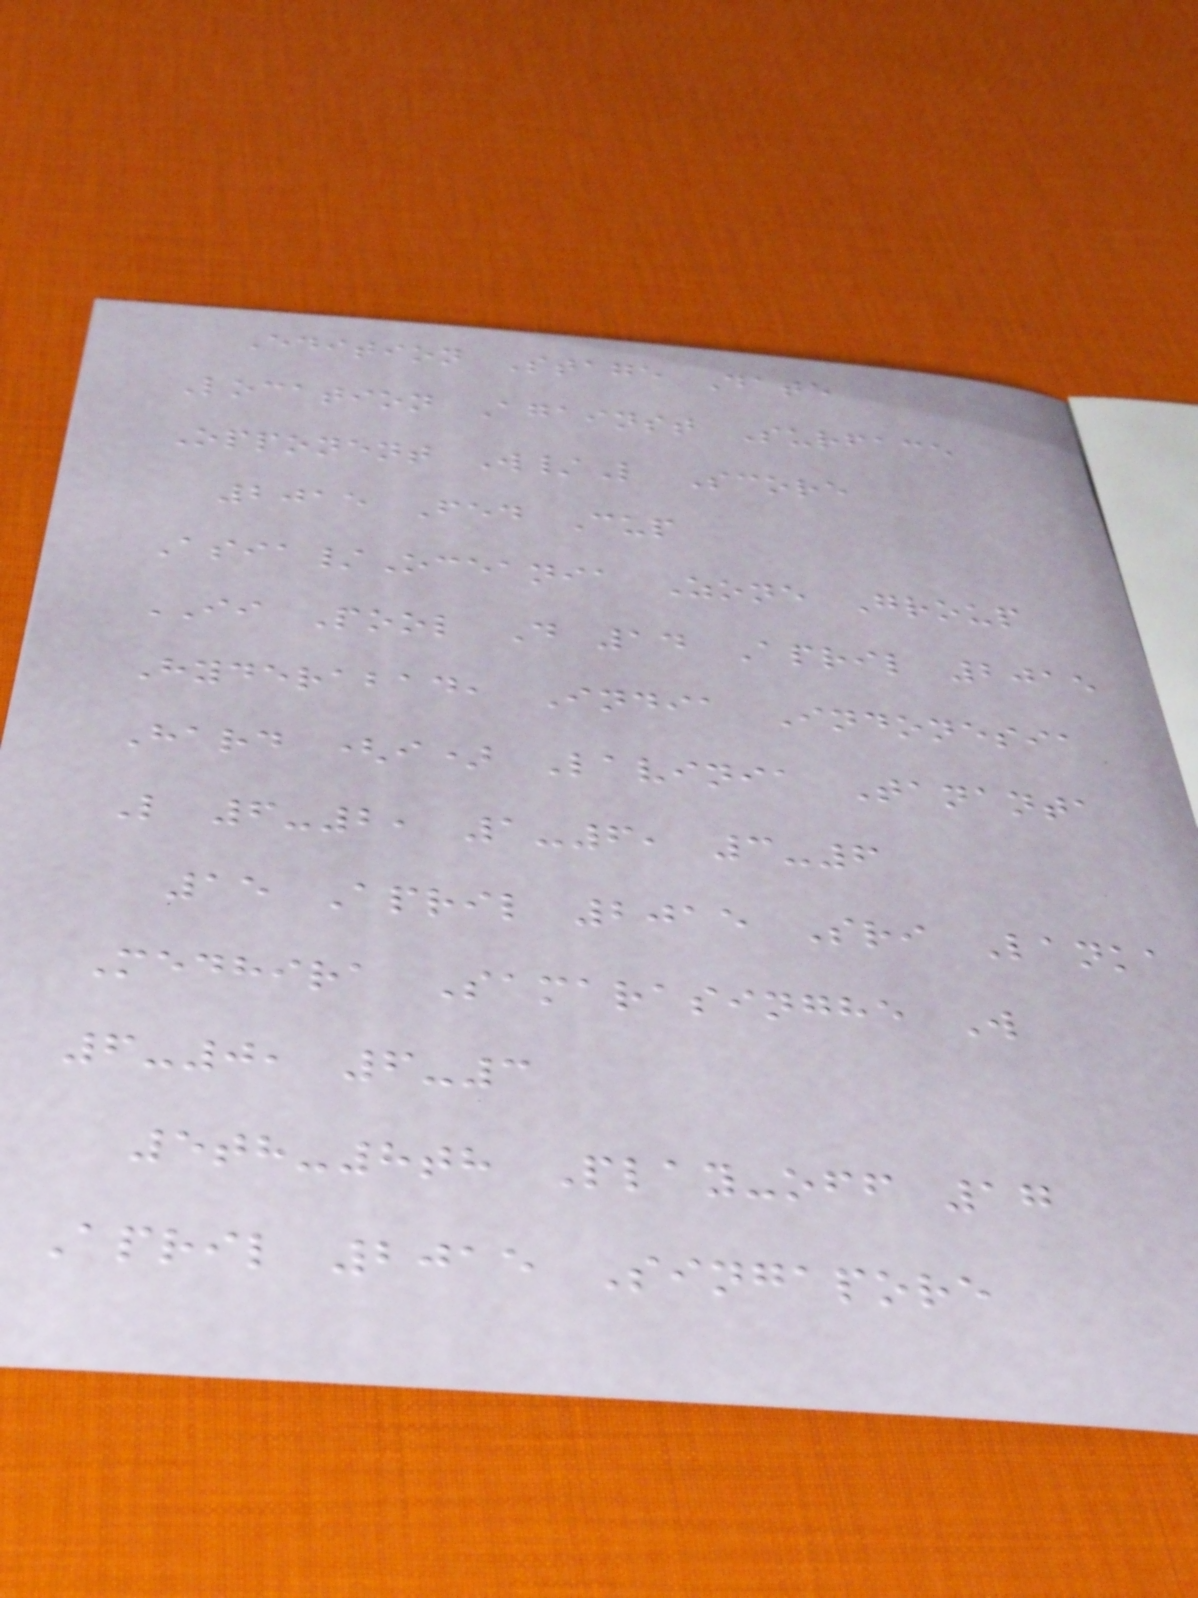Edition Stage Date
Location Against Surface
Opponent W/L Score
2015 Fed Cup
Asia/Oceania Zone Group
II Pool D 14 April 2015
Hyderabad, India Indonesia
Hard (i) Lavinia Tananta
L 6-2, 1-6, 3-6
15 April 2015 Sri Lanka
Medhira Samarasinghe W
6-0, 6-3
5th-8th Play-off 17
April 2015 Singapore
